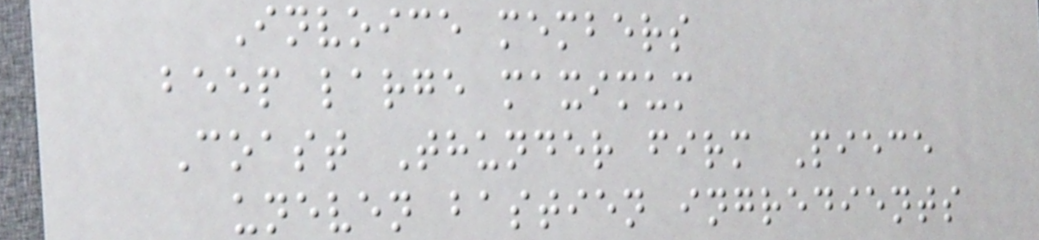Invoice members
beep large maximum
Coast Thunder firm Piece
uneven bastien ingredients
